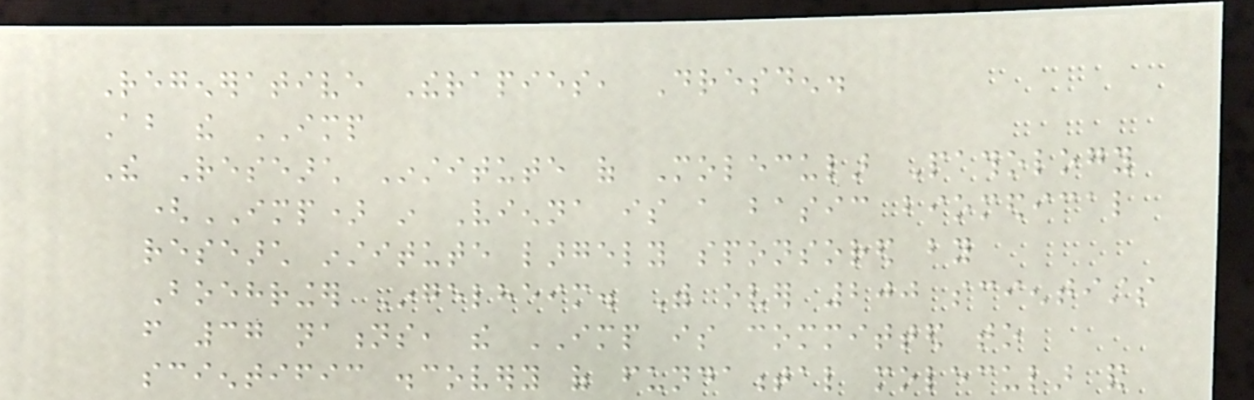Regenerative Therapies, Dresden.
About the IMP
The Research Institute of Molecular Pathology
(IMP) in Vienna is a basic biomedical
research institute largely sponsored by
Boehringer Ingelheim. With over 200 scientists
from 37 nations, the IMP is committed to
scientific discovery of fundamental molecular and
